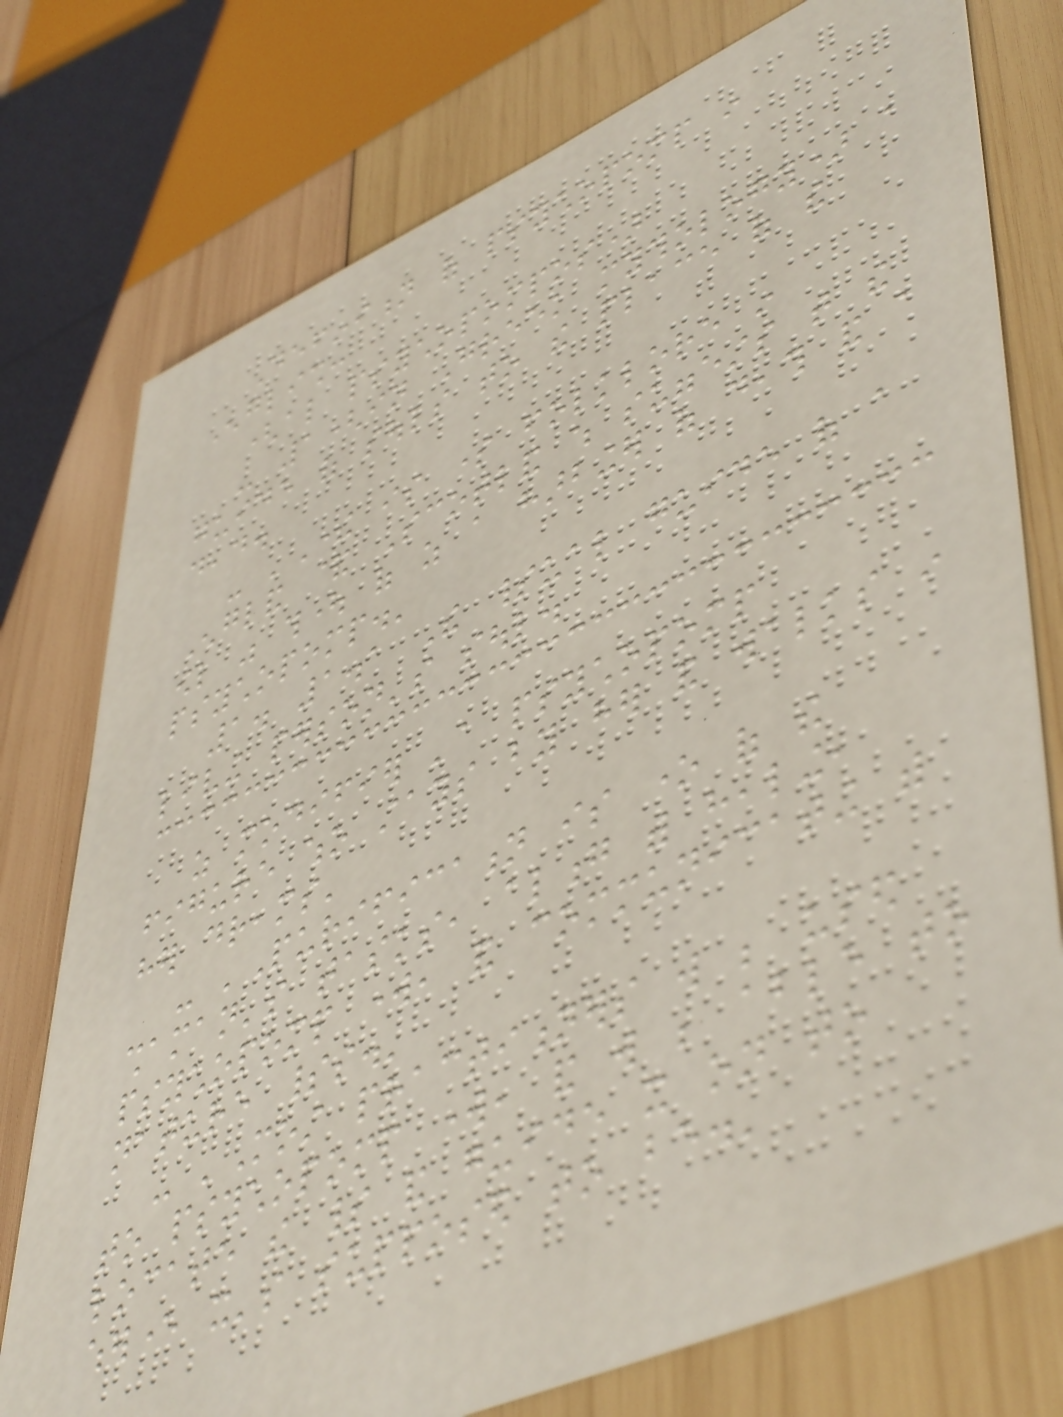Definition of psychopomp in
English:
(also psychopompos)
- 1(in Greek mythology) a
guide of souls to the place of the
dead.
- 'There is some folklore in
England & Scotland which suggests that the
owl was thought of as a harbinger of death and a
psychopomp.'
1. 1.1 The spiritual guide of a
living person's soul.
as modifier 'a psychopomp
figure who stays by her and walks in
her dreams'
- 'Purification is one of the
shaman's tasks, along with healing,
psychopomp work, and communicating with
nature spirits.'
- 'Most practitioners will be used
to psychopomp work, and will be able to
locate the spirit and guide it on to
wherever it's supposed to be.'
